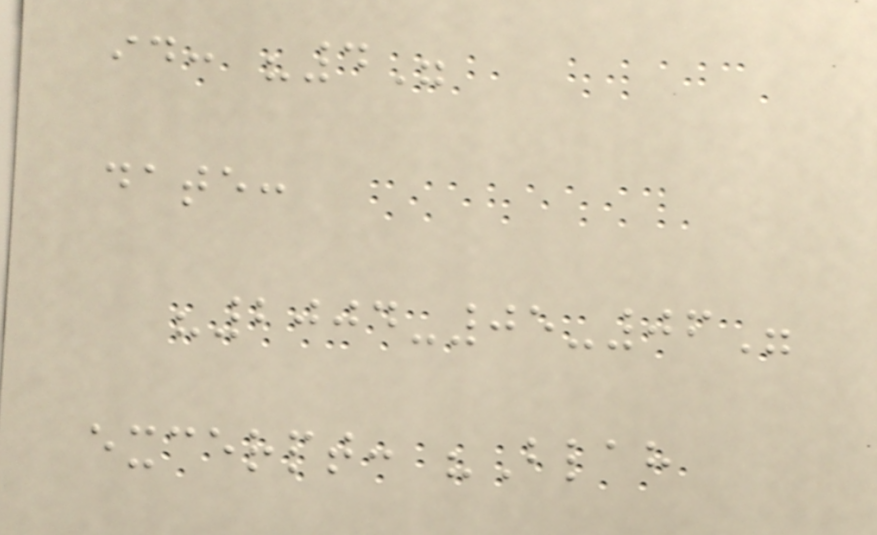id: "4"
date:
"2004-05-06"
excerpt: "Blah
